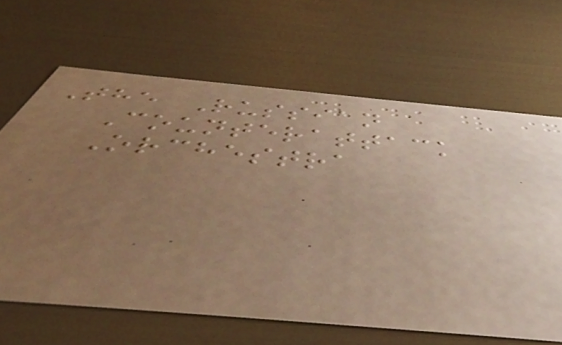The Russian
Counterattack
Orchestra
